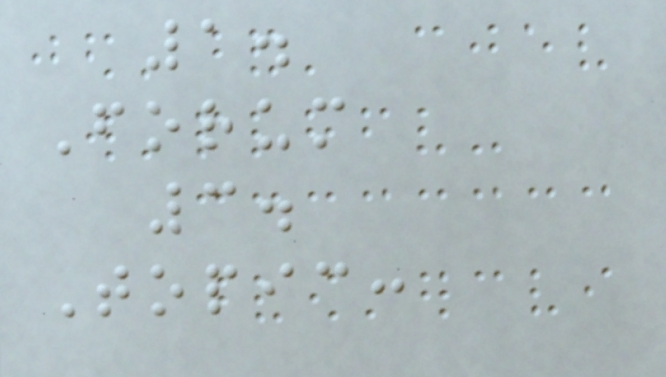1.
Forum
3.
Topic:
